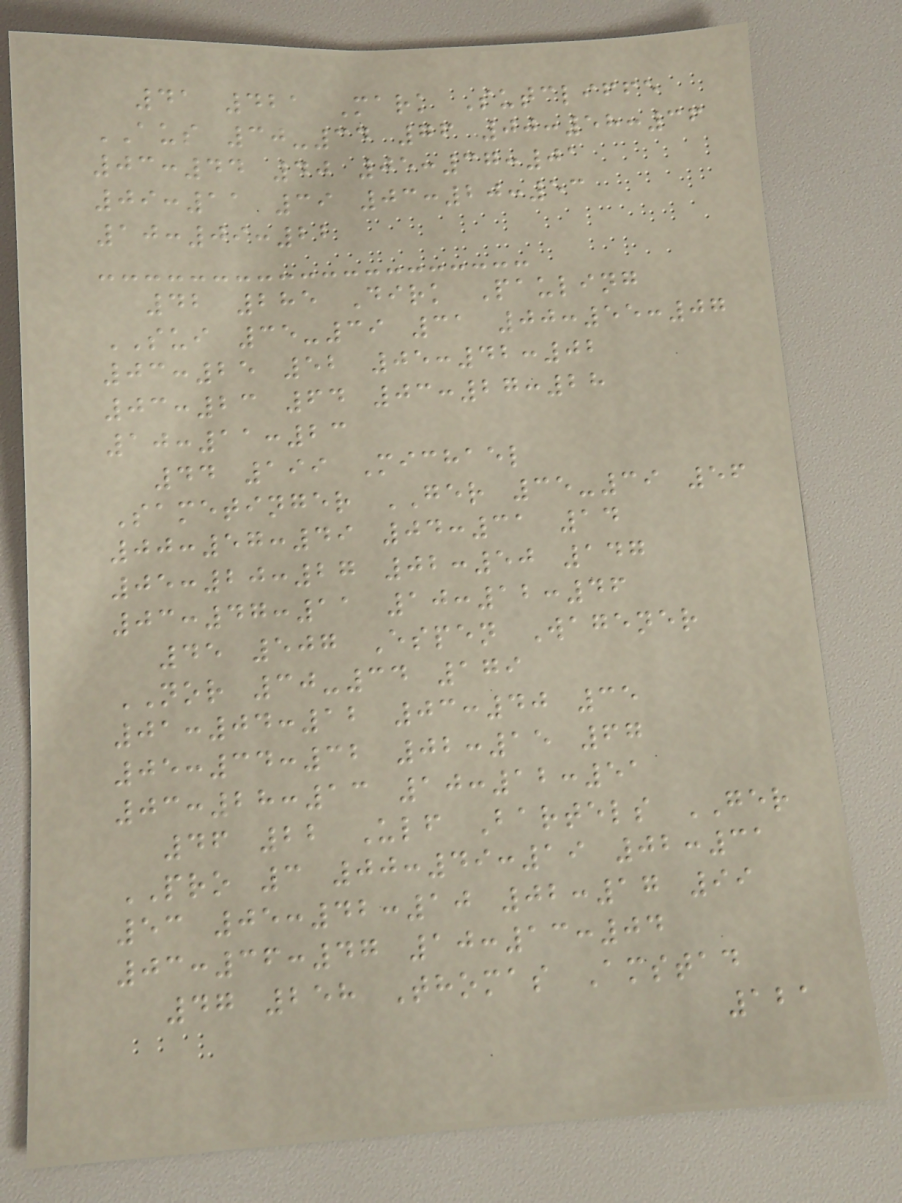41 421 Mark Sutcliffe
AUS 30-34 76 00:58:36
03:44 40 05:37:01
09:11 39 03:20:53
10:09:22
42 285 Dirk Pauling
SUI 35-39 31 00:55:07
03:25 52 05:42:02
03:23 64 03:27:28
10:11:23
44 199 Michael
Sametinger GER 35-39 56
00:57:49 04:31 14
05:20:27 02:50 147
03:47:11 10:12:46
45 507 Espen Wagener
NOR 30-34 179
01:04:12 03:40 35
05:34:32 02:15 67
03:28:13 10:12:51
46 22 Ulf Bartels GER
PRO 3 00:49:19 02:31
53 05:42:10 02:17 99
03:36:47 10:13:04
47 258 Thomas Amstad
121
